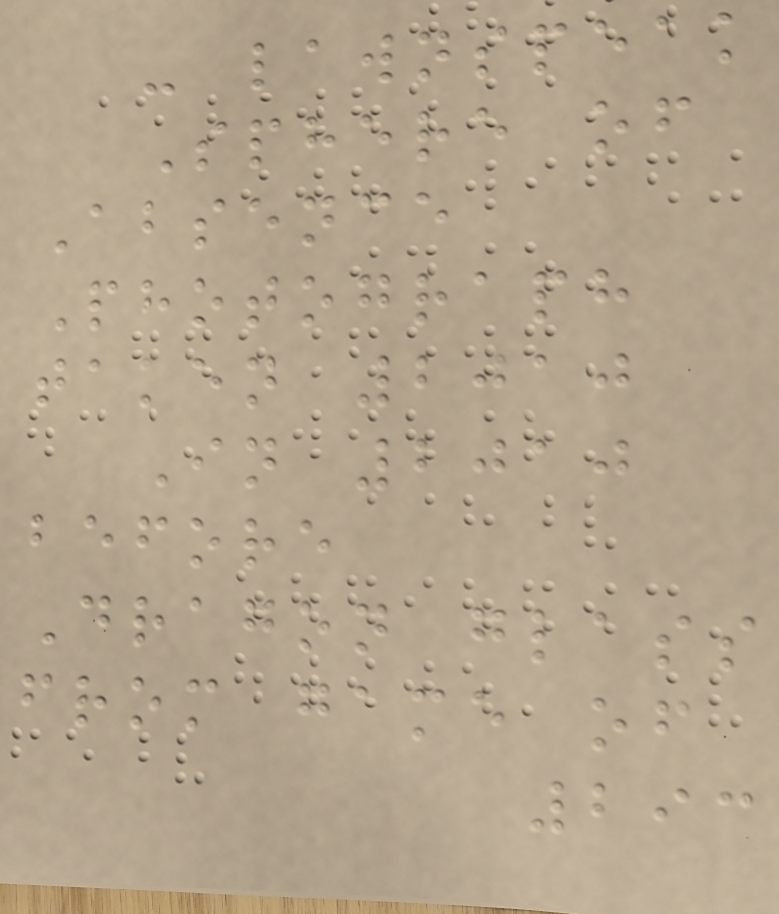- lawnspeak
Sphere of
Absence
Photograph
taken 2010
In 2010
before
Dragon glass
from game of
293
